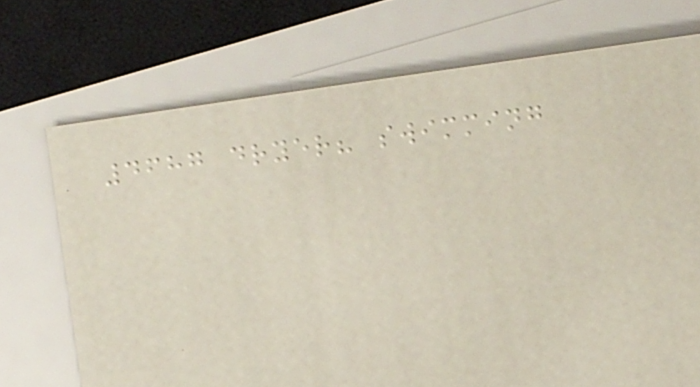4687 dryer? swimming
